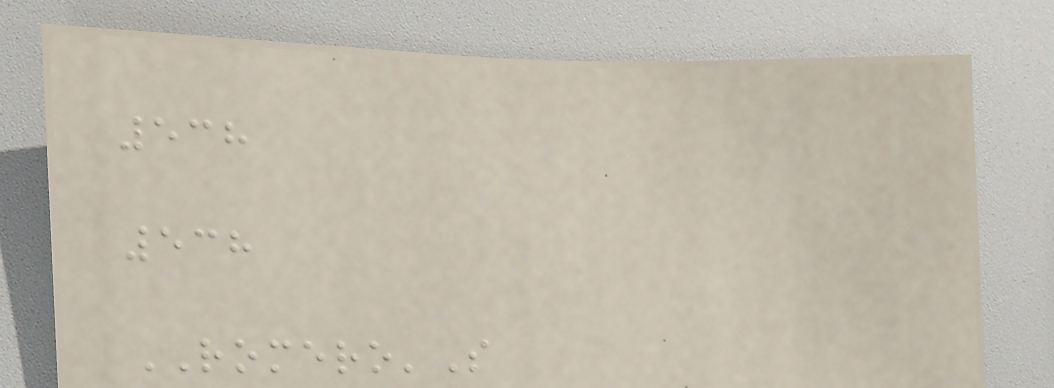538
538
ROMERO'S
